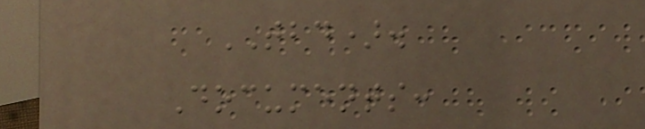TBD).
Documents:
